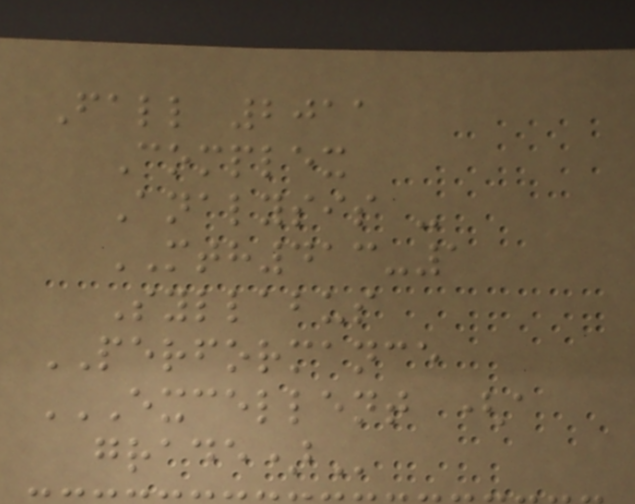Fall 2011
Complex
Analysis -
MTH413-1
Syllabus
PERFORMANCE
EXCELLENT (A
GRADE)
